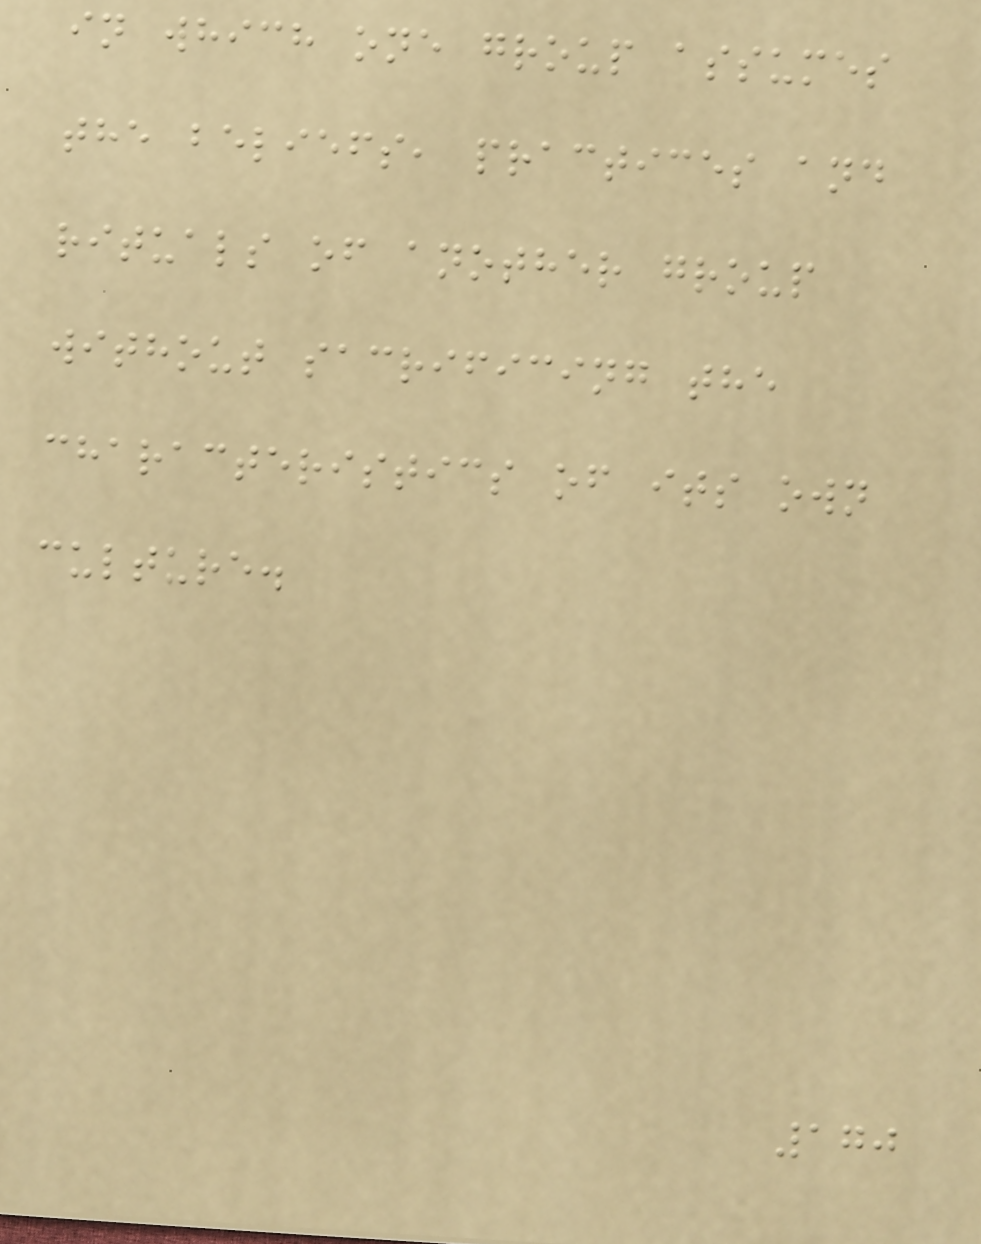in which one group assumes
the beliefs, practices and
rituals of another group
without sacrificing the
characteristics of its own
culture.
170
